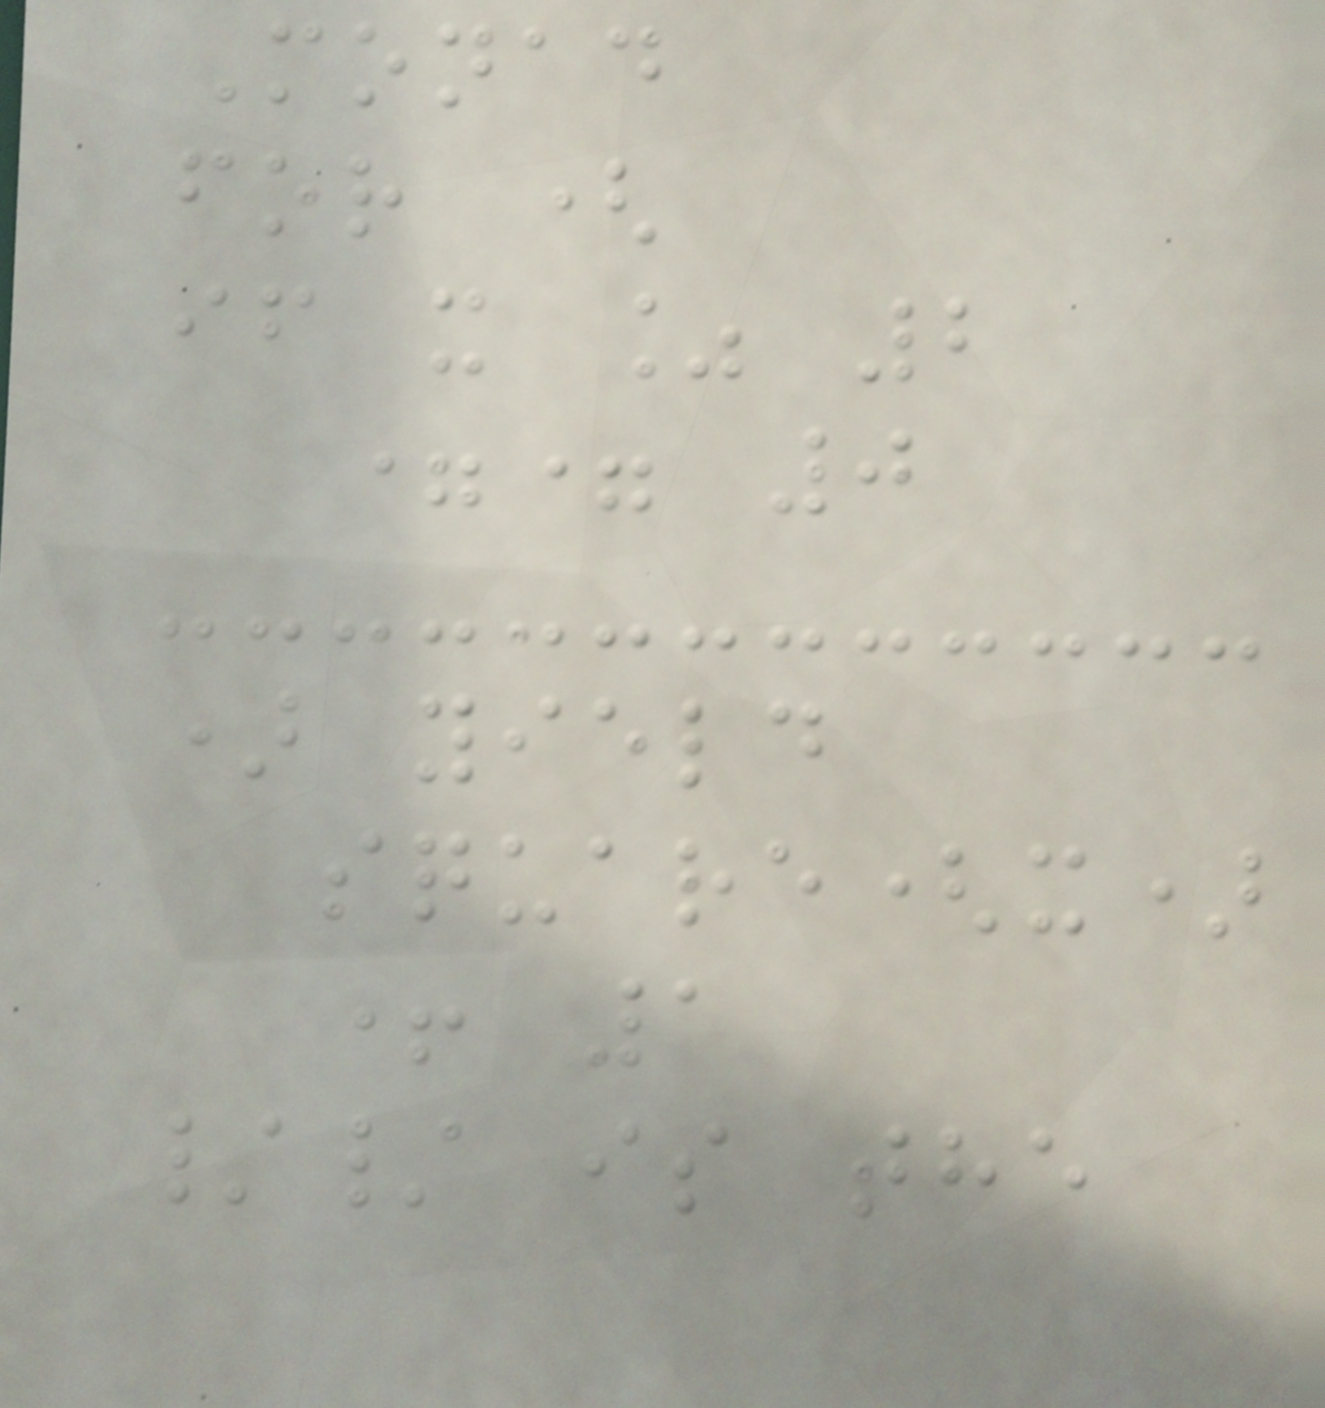Monad
for (
if x % 2
== 0
) yield
square(x)
+ 1
// is the
